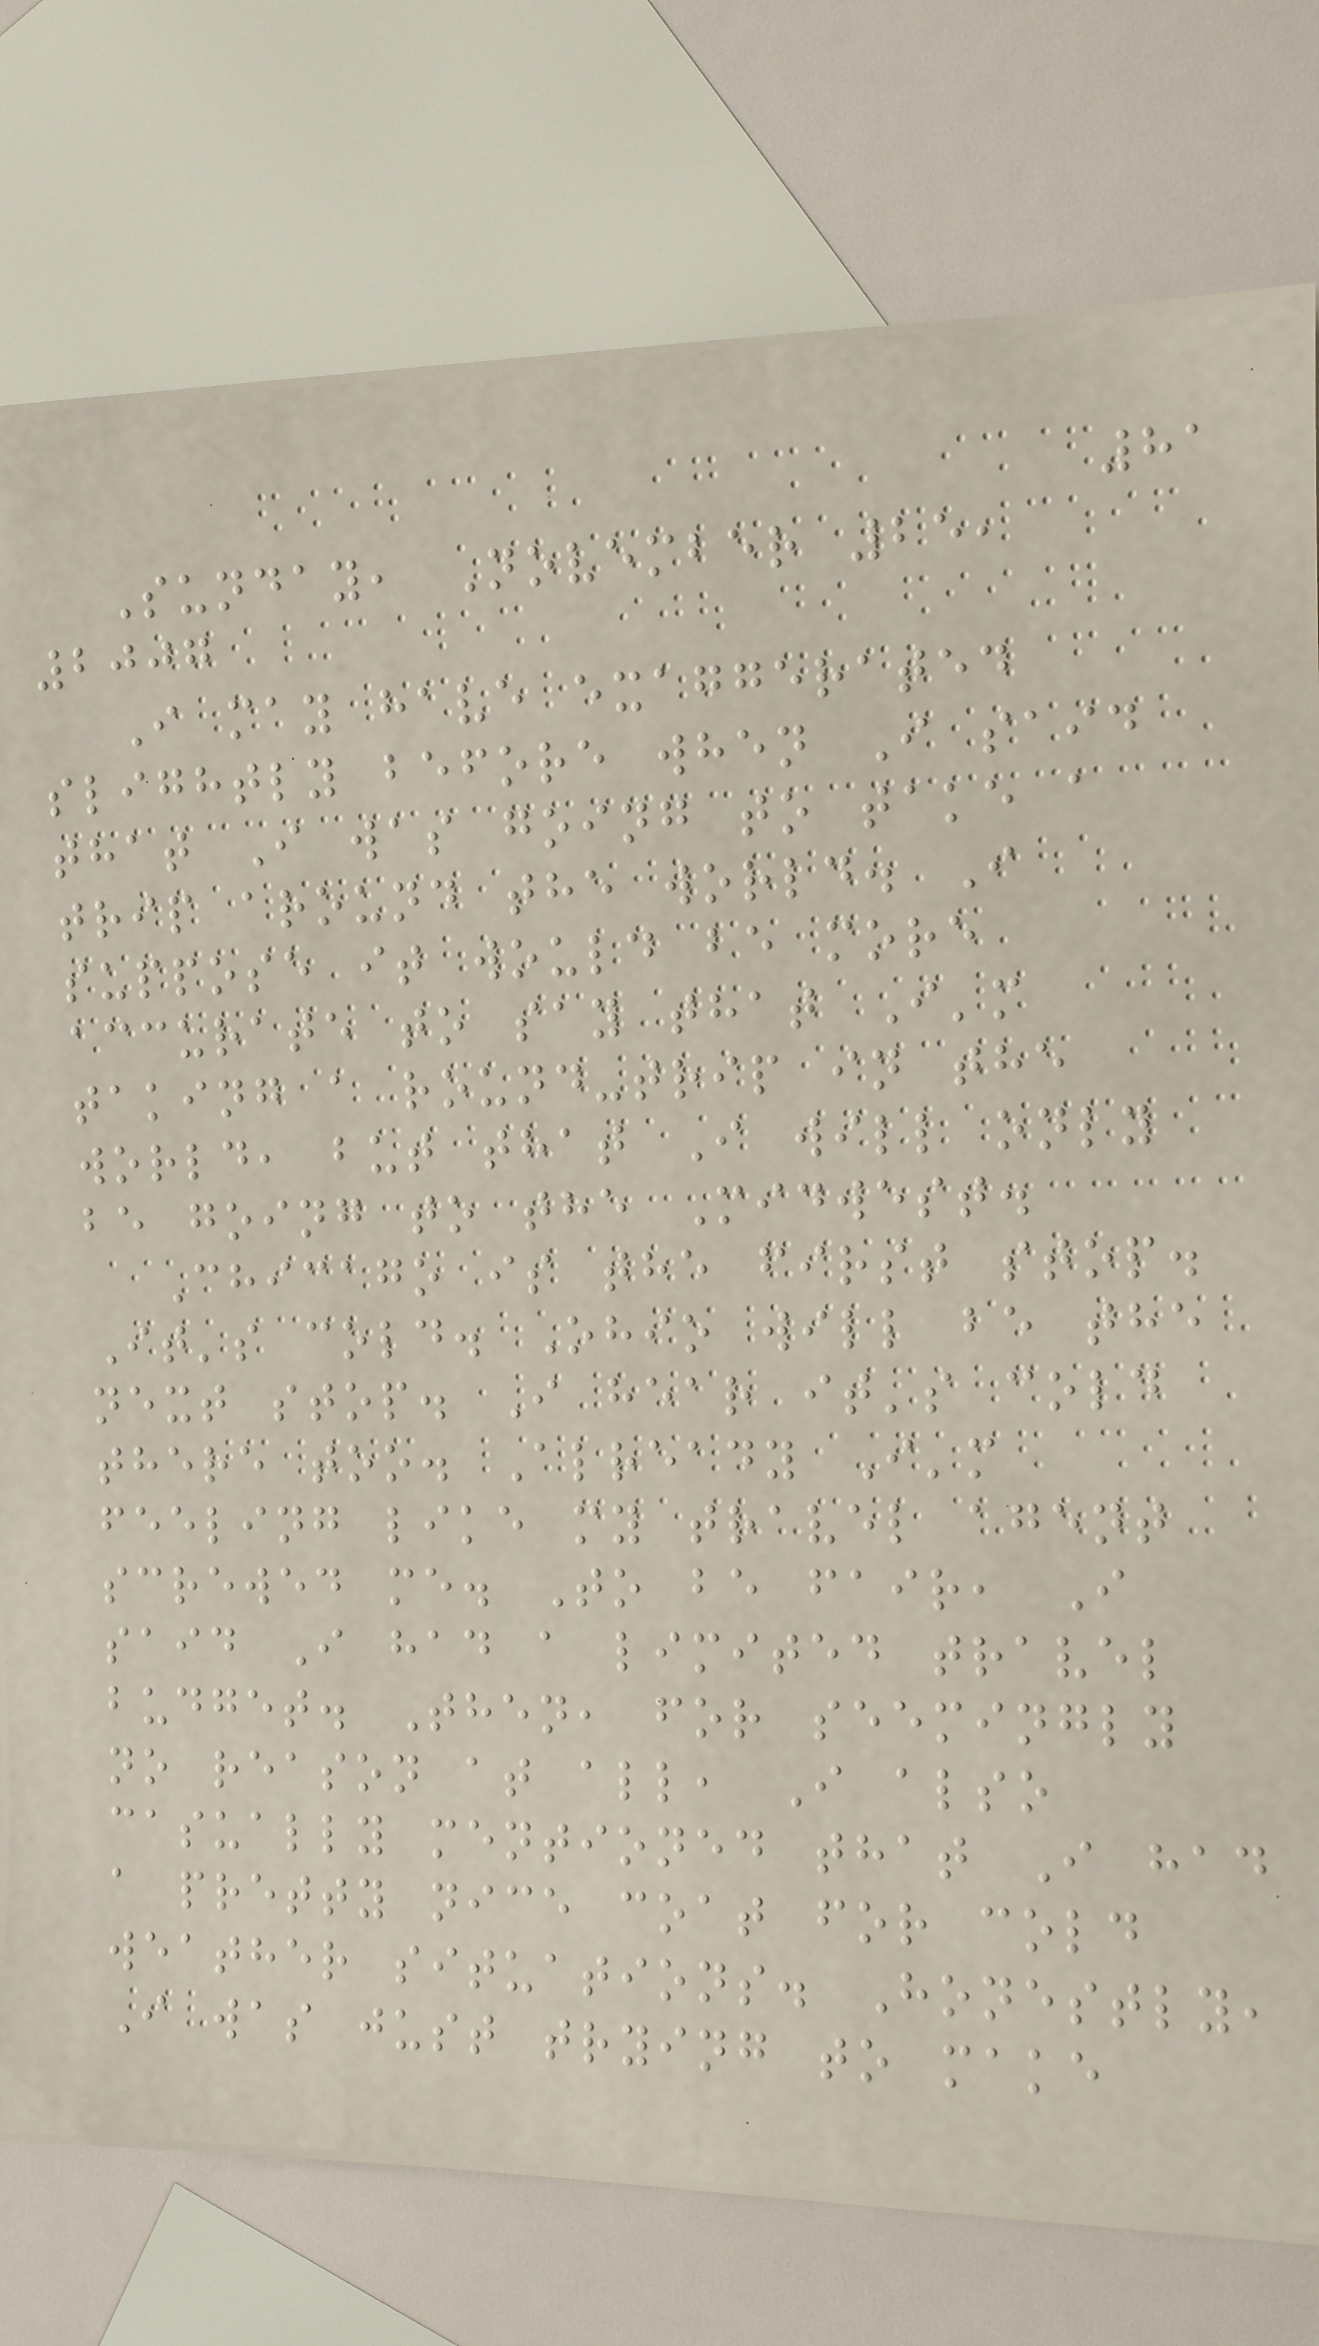81
Sunday, November 25,
2007
I may have exaggerated
slightly before when I said
that I was going to take a
trip around the world. I
suppose it would be more
accurate to say that I'm
taking a round-trip in the
world, but that I will only
be going to the Midwest.
Chicago is the first stop.
It's cold. Ohio will be the
next stop. I hear it's cold
there too. Already I'm
feeling like my travel agent
screwed me. To be fair, I
said I had a limited travel
budget. Then, for seemingly
no reason at all, I also
casually mentioned that I had
a pretty nice coat for cold
weather situations. Honestly,
I was just trying to make
